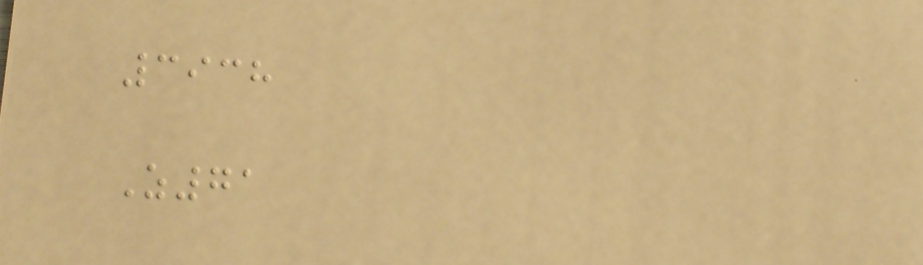3938
Z71
